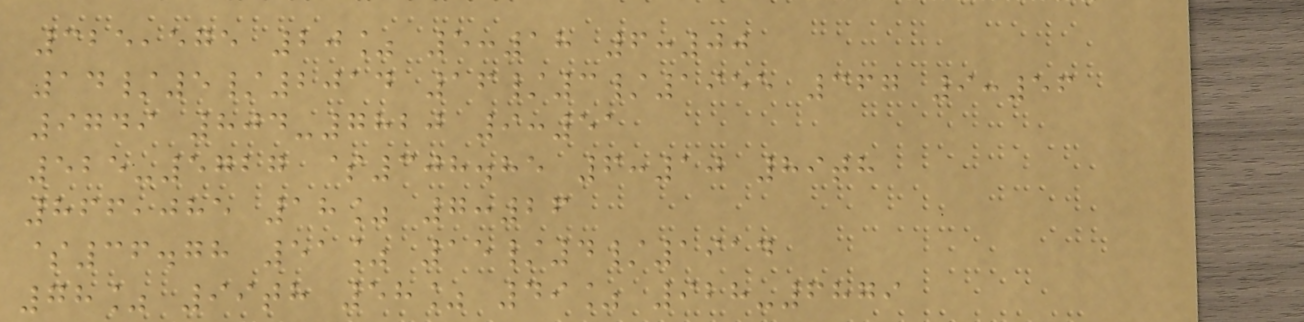325,575 20% 5:18 6:00
14/5/2014 16/3/1955 367 9:56
9749 804-7820 9:51
525-5727 $308.85 6:10 89th
866,085 18% 7:26
$36.78 51% 15/4/1914
78% 99th 58% 49% 928-6879
